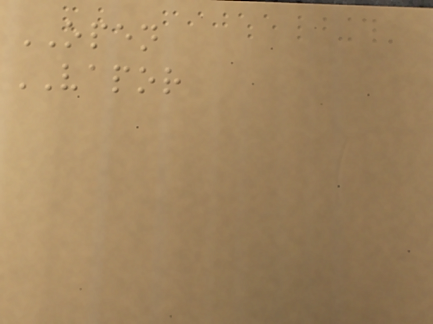OPEN
VAPOR
